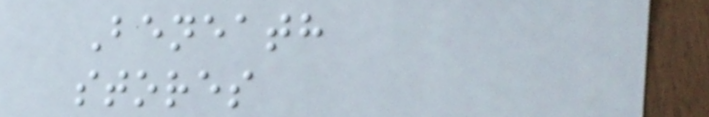Beneath
stores
